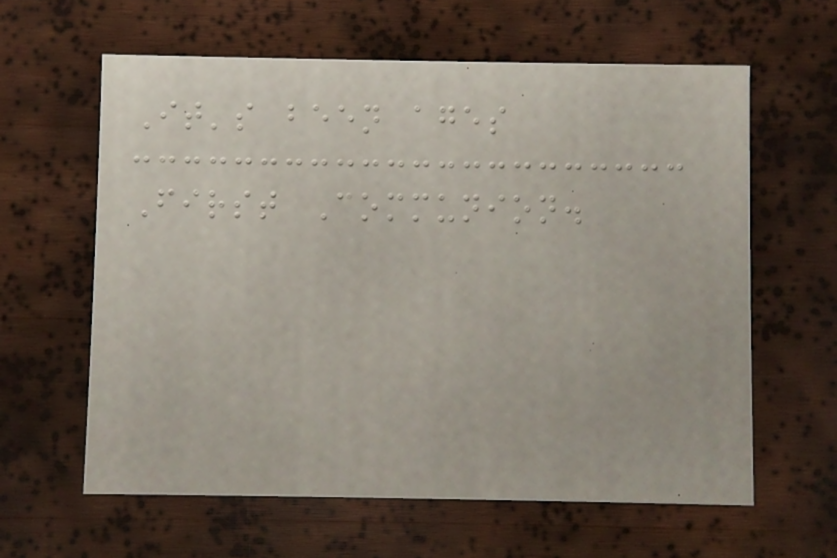It's been ages
First Communion.
